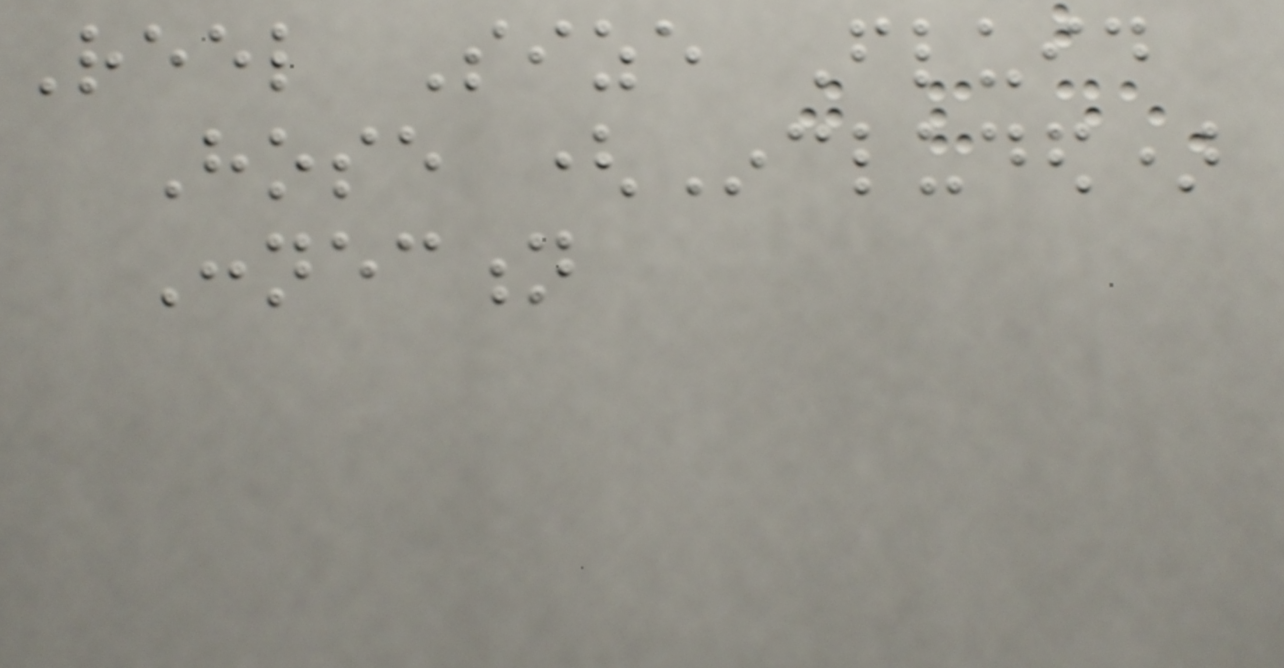Reel Size Fluid
Hose (Included)
Connection
